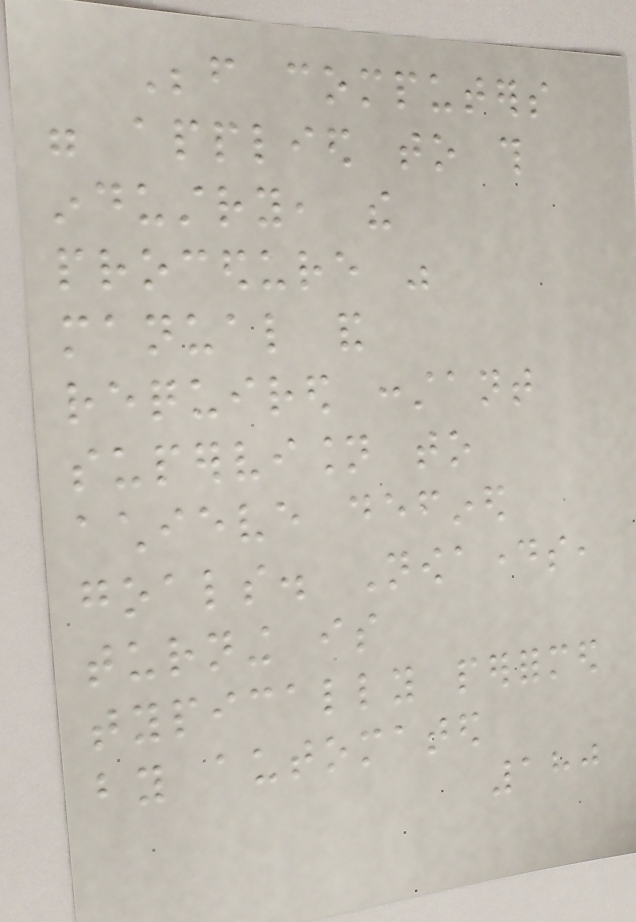Before computers
were applied to this
industry, the
procedure was
manual and
required constant
supervision to
achieve defined
goals. Nowadays,
turning is
typically performed
by automated
180
